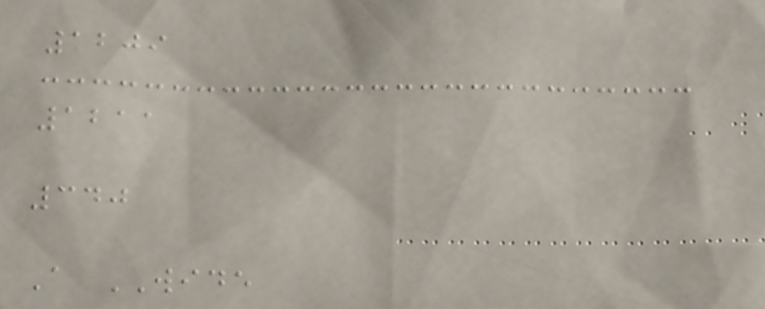1209
1211
340
A WIDE
